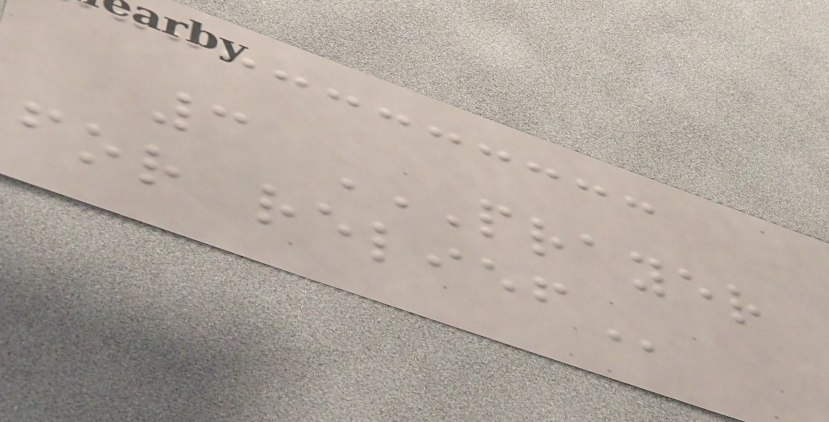3 PRAYER
FOR RELIEF
